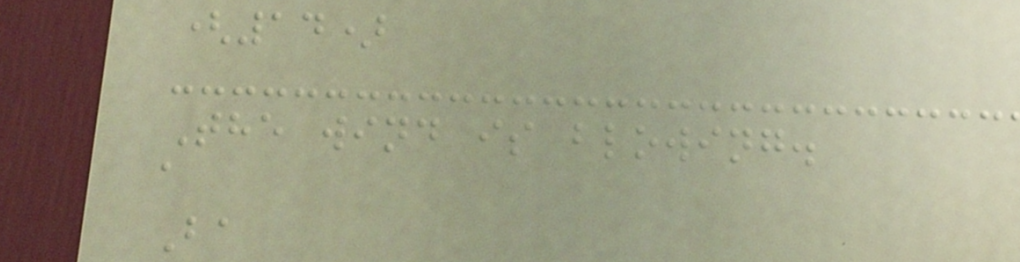(14)
The wind is blowing.
a
Ba
